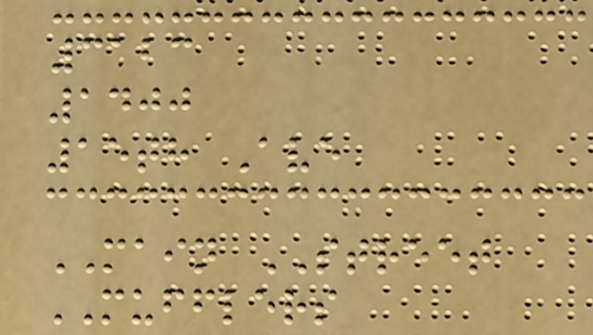3123
1400
15th Ave
MAIN STREET
MUFFLERS
